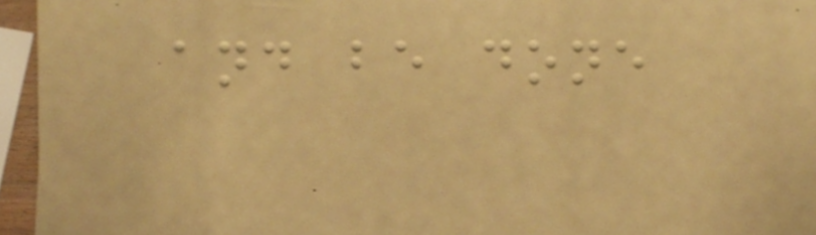and be done
